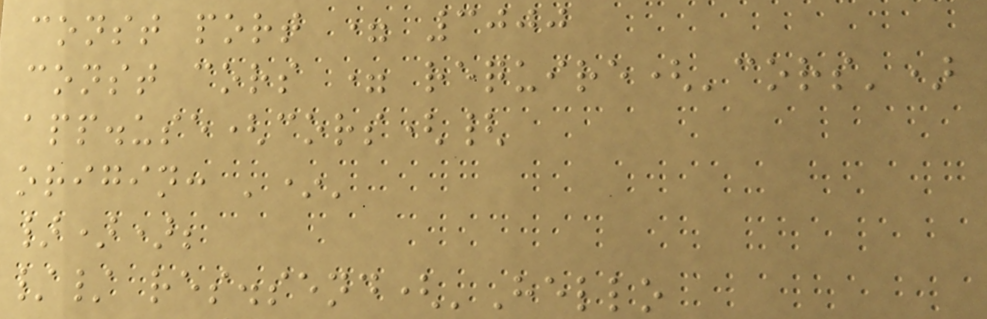const port = 3000
const cors = require('cors')
app.use(cors({
origin: '*'
}));
// res.send('Hello
